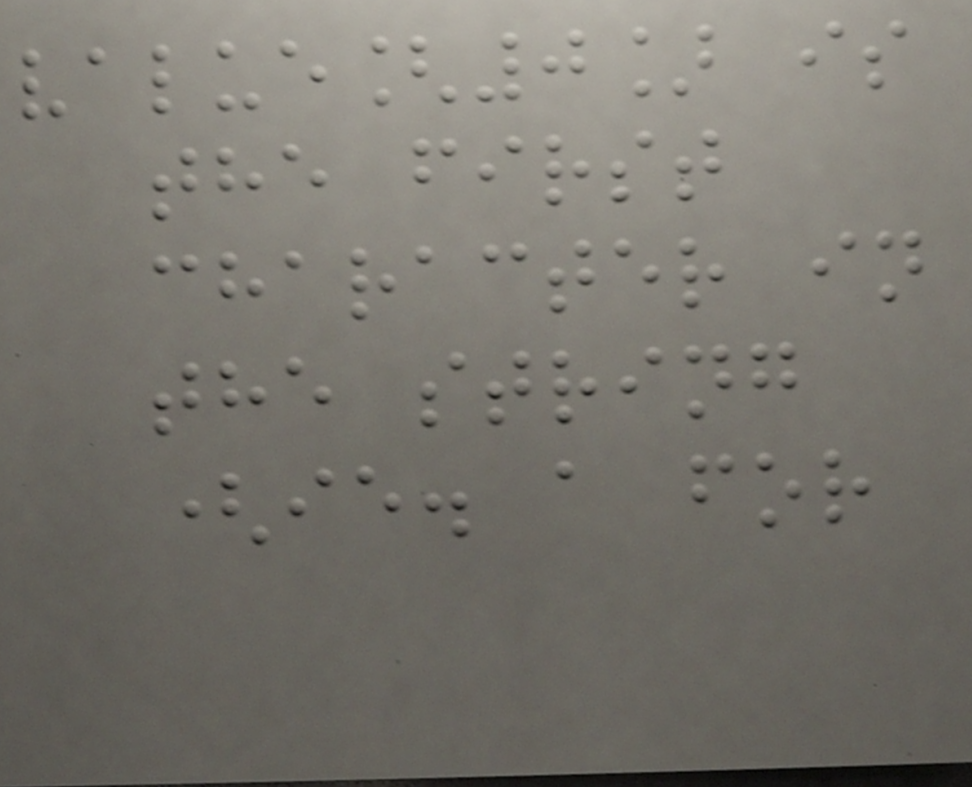value[0] is
the first
character in
the string
(ie. a for
